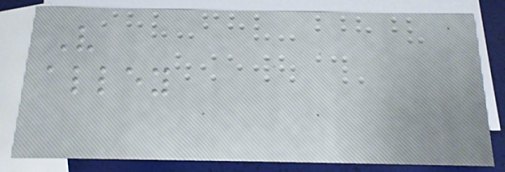V
alley
